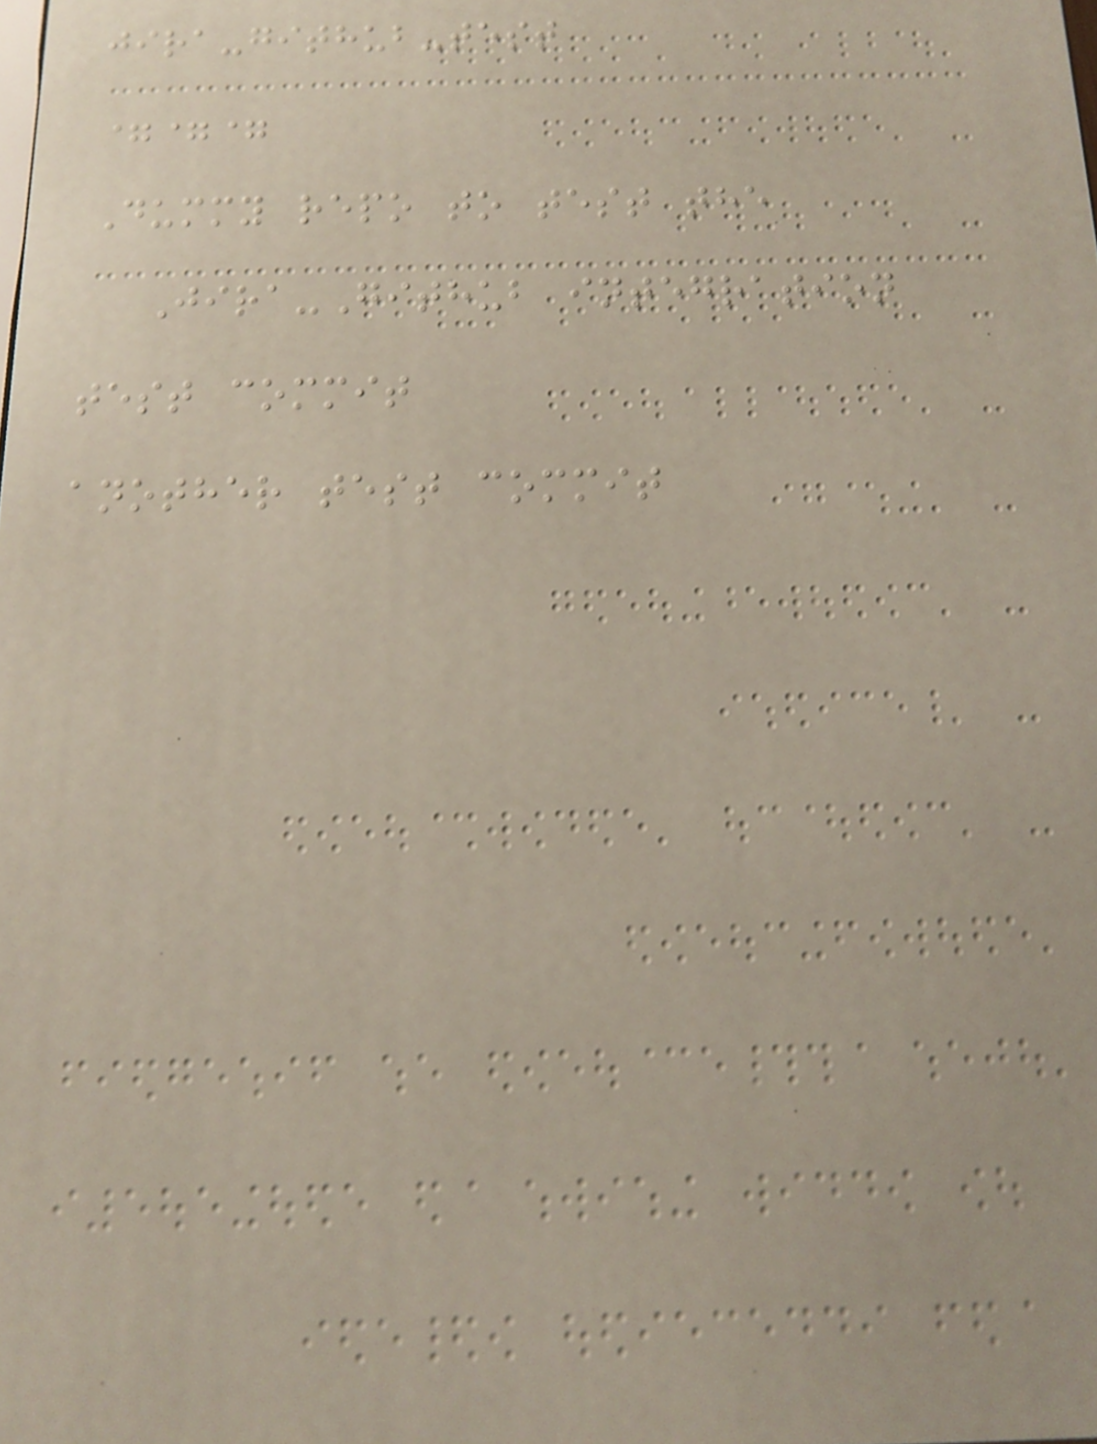jira-github-test
===
Dummy repo to test the
Jira-Github integration
test commit
another test commit
